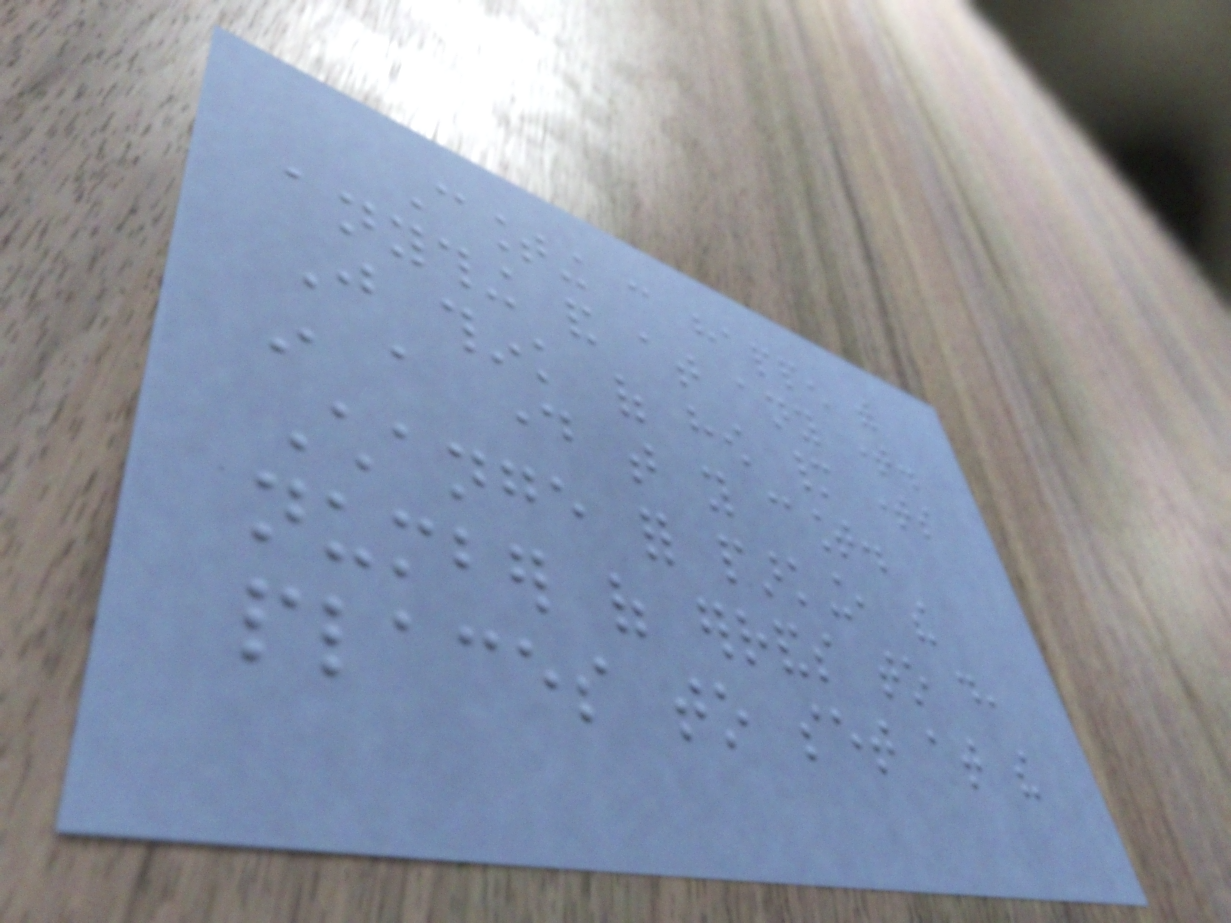Counting can happen with
anything and at any time.
Just think of how many times
in a day that you count.
Change for parking, the
number of errands to do,
places to set at the
